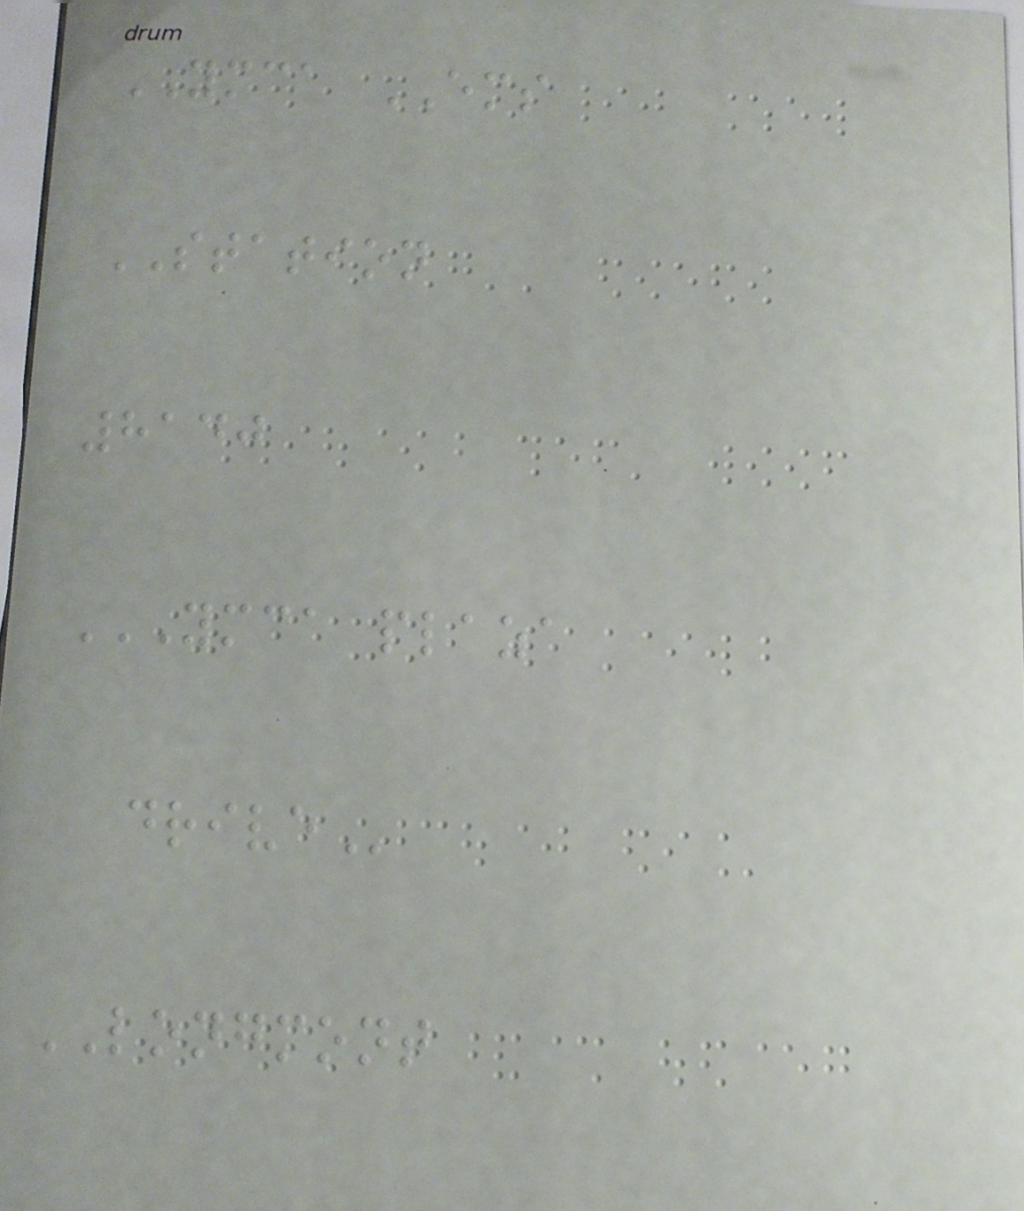YMCA EMS
STATION
8140
YMCA PLAZA
DRIVE
LONGMONT
